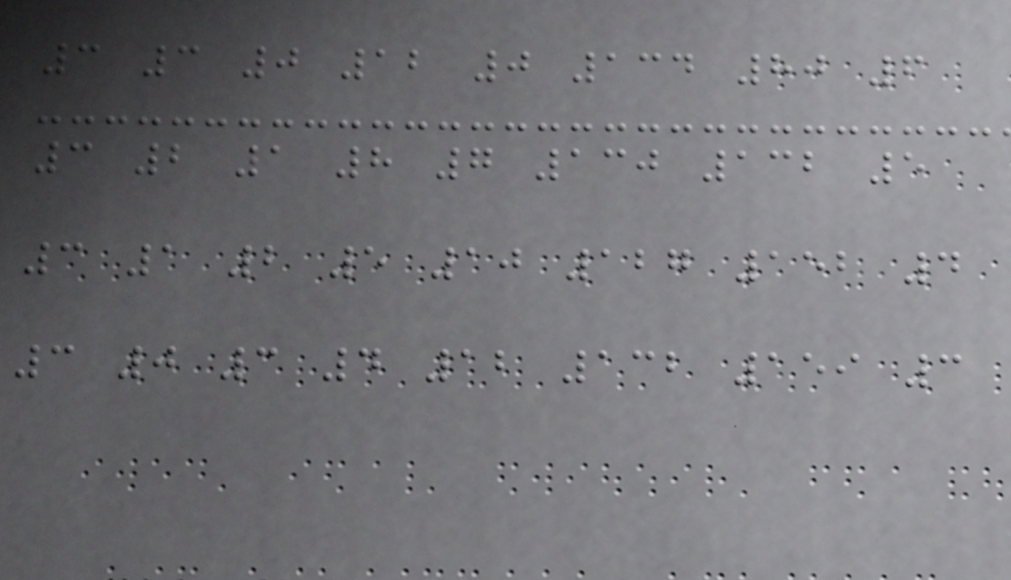3 3 0 12 0 134 80 6
3 2 1 8 7 130 132 5
3 1 2 5 10 127 152 4
3 0 3 4 12 132 159 3
